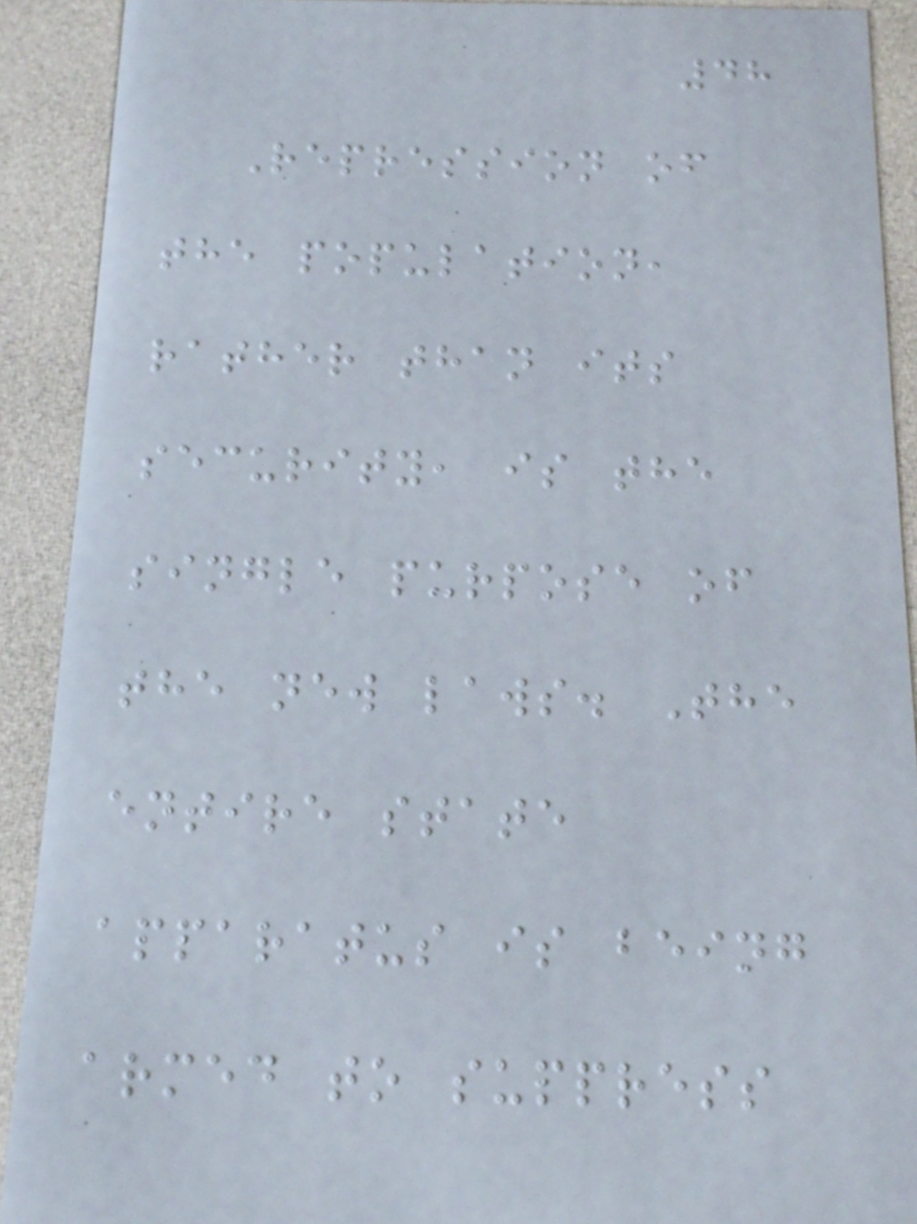48
Repression of
the population,
rather than its
security, is the
single purpose of
the new laws. The
entire state
apparatus is being
armed to suppress
